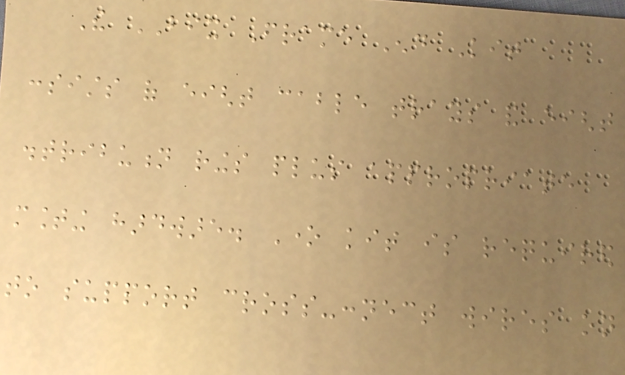The BIX Frame End Kit
consists of eight cable trays and eight
distribution rings plus appropriate
mounting hardware. One kit is required
to support cross-connect wires on
